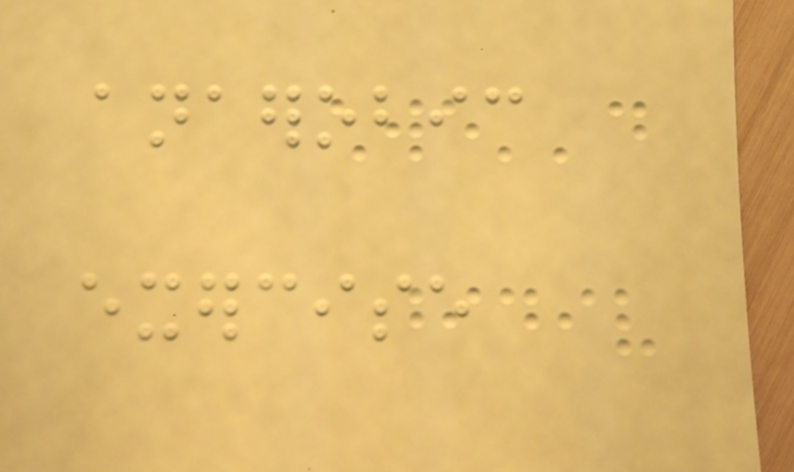anaerobic
exercise
